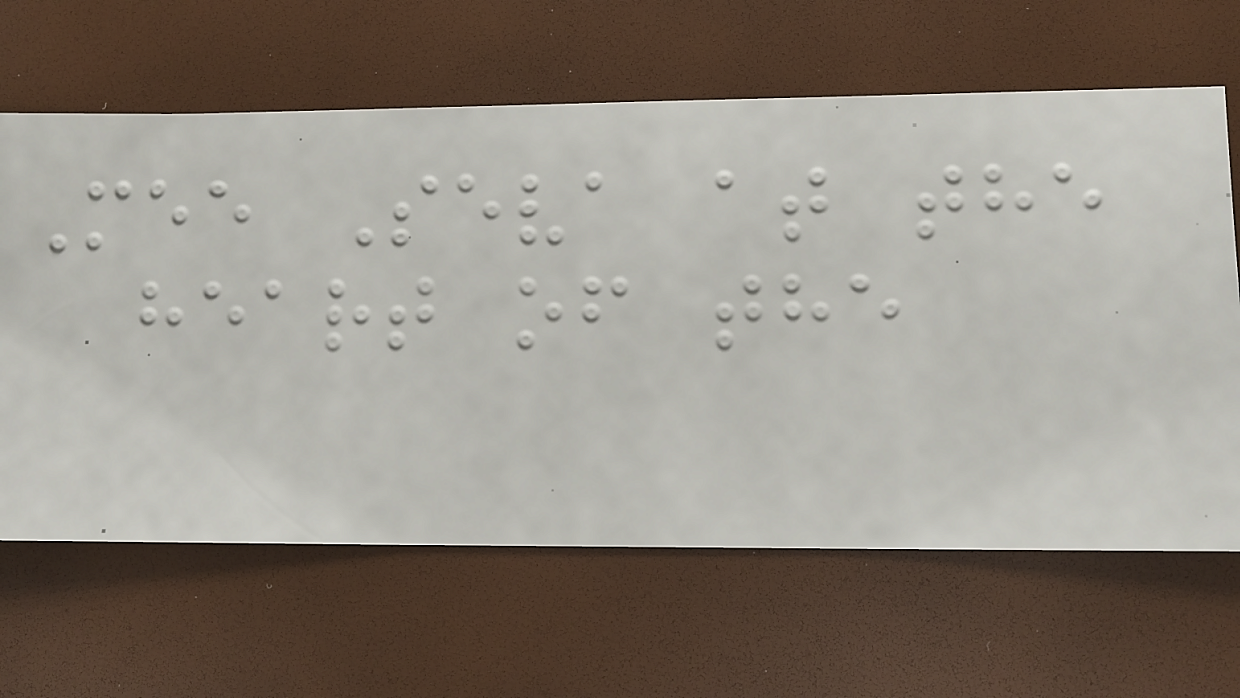Mee Seva at the
heart of the
